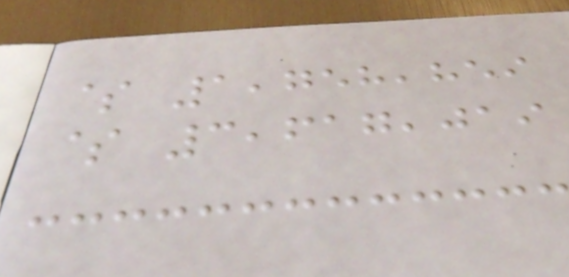$ 1,758,859
$ 3,617,019
